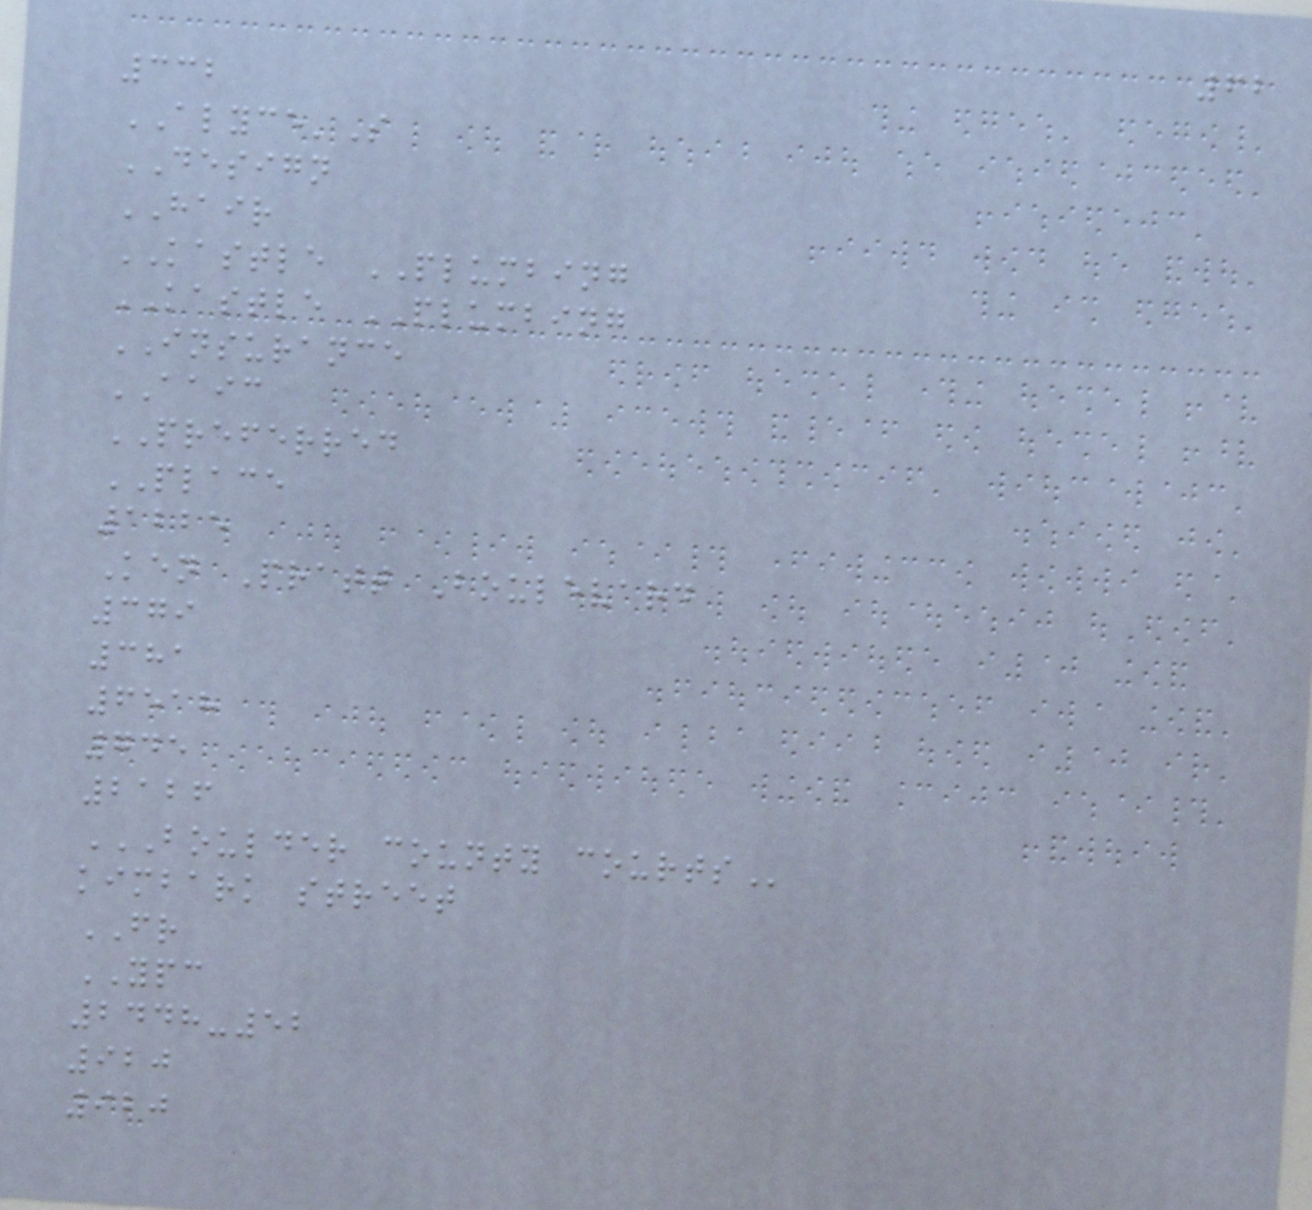62
332
ALYCE'S
DESIGN
HAIR
KASTLE PLUMBING
KASTLE PLUMBING
INSURANCE
AAIC
PREFERRED
PLACE
1225
Ken Pratt Boulevard
379
381
6518
745
2126
BOULDER COUNTY COURTS
kimbark street
FR
YPC
2448-52
920
920
